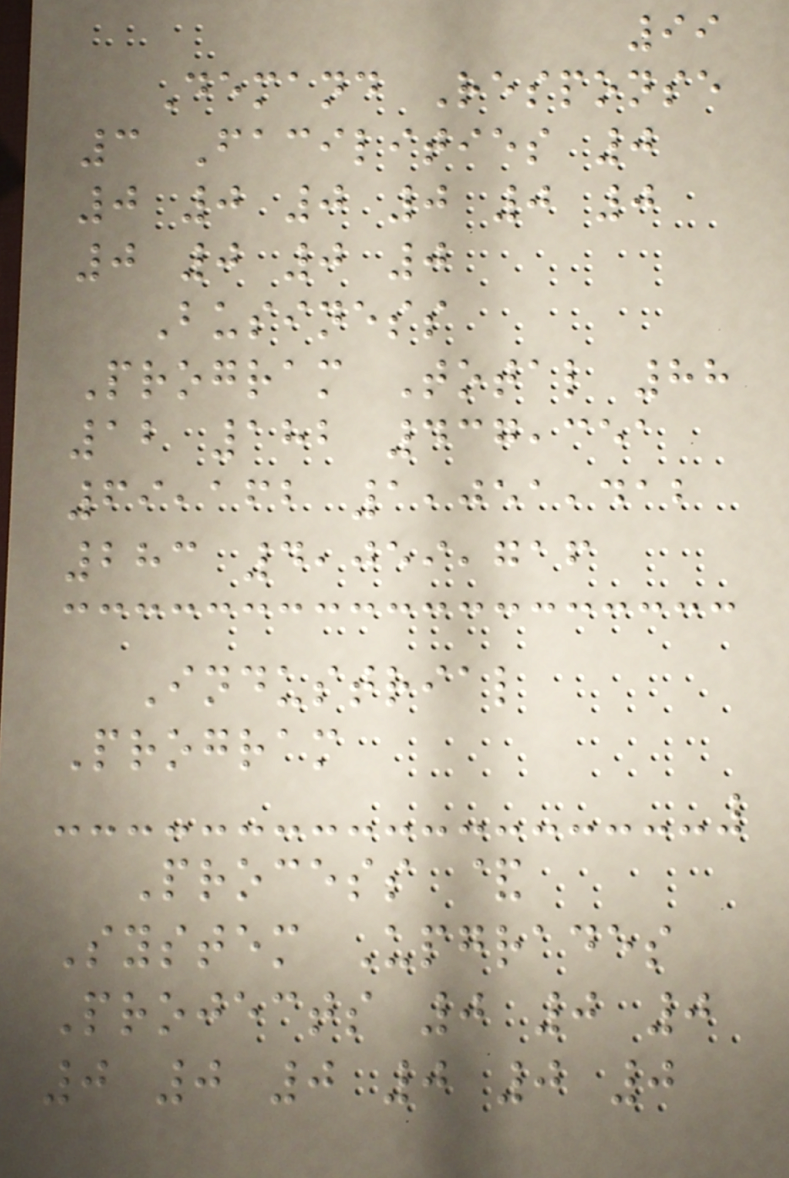99
Demand Response
3 Facilities 0
0 0 0 0 0 0
0 0 0 0
Business
Program Total 88
12 182 437,351
69,162 1,051,412
283 4,059,716
Industrial
Program
Process &
System Upgrades
Projects 0 0 0
0 0 0 0 0 0
